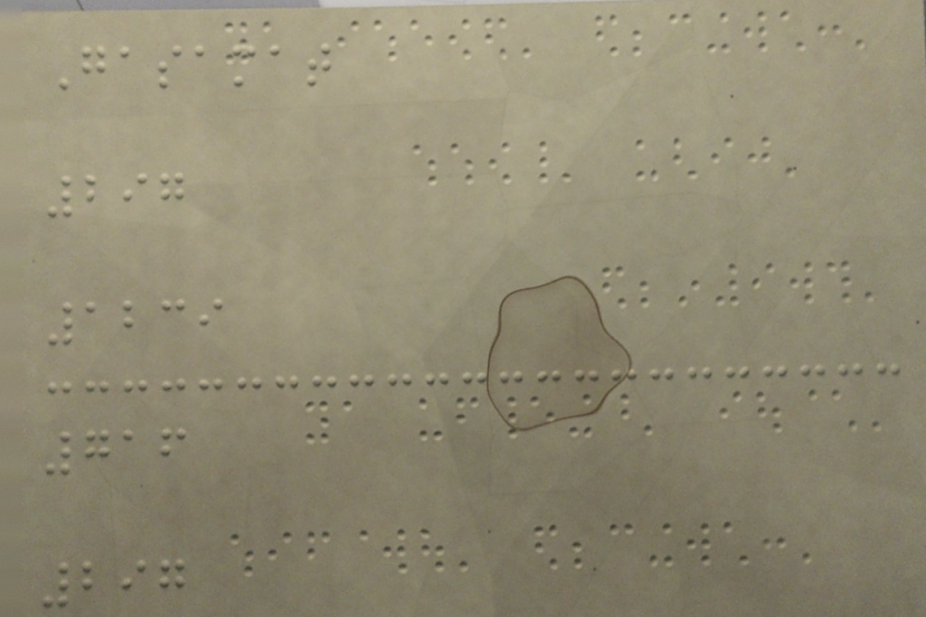Gasamat
297
1239
716
297
